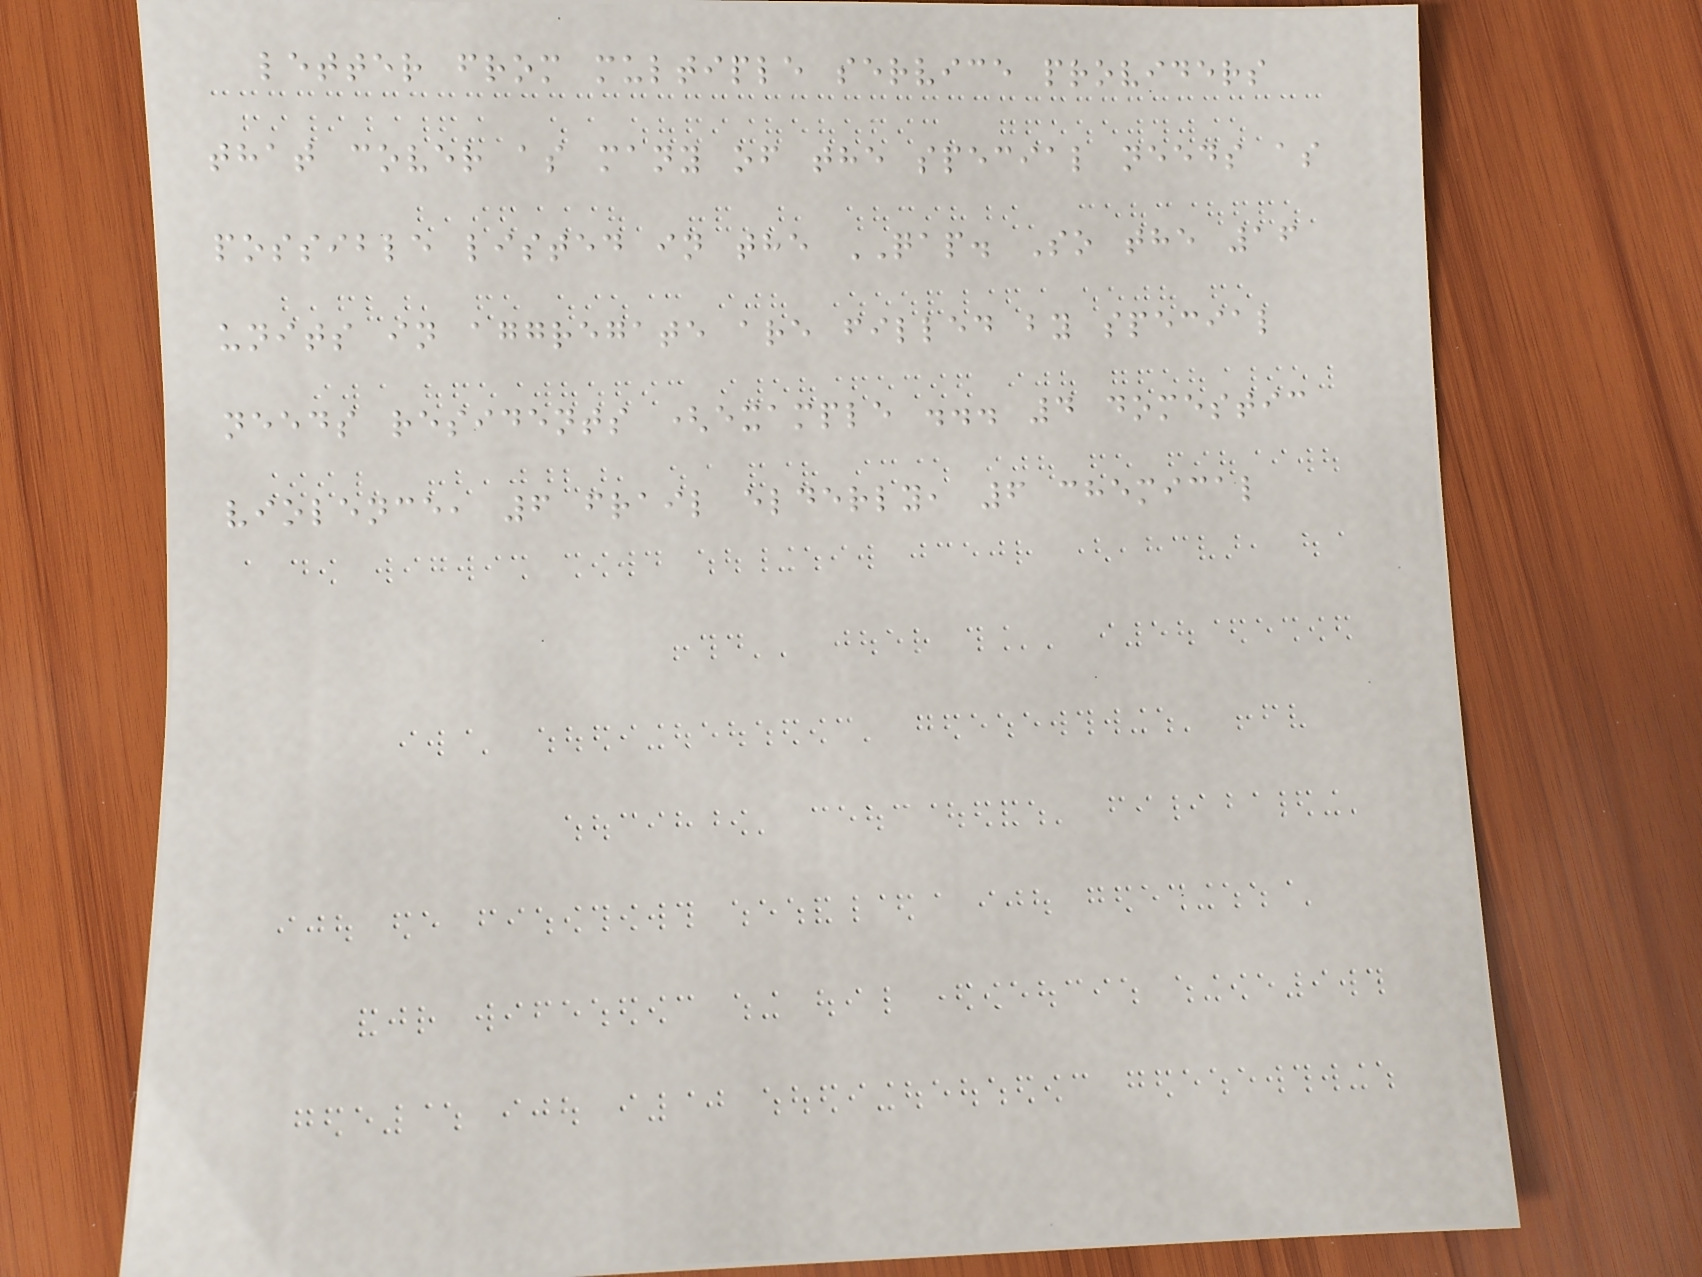letter from multiple service providers
that cover as many of the special needs as
possible listed in the QAP. So the 16
units in aggregate are filled by special
needs residents (example ... 4 domestic
violence, 6 frail elderly, 6 chemical
